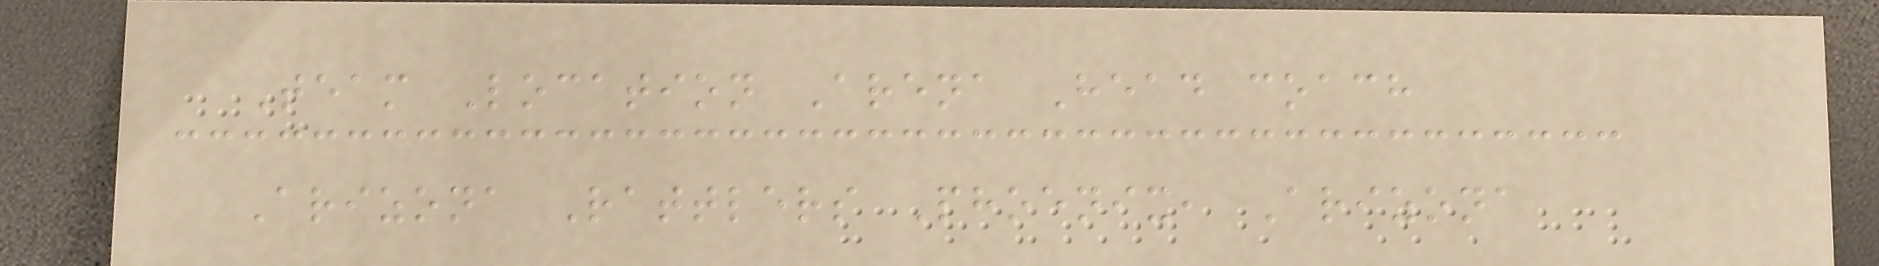Team Location Arena Head coach
Arizona Rattlers Phoenix, Arizona
